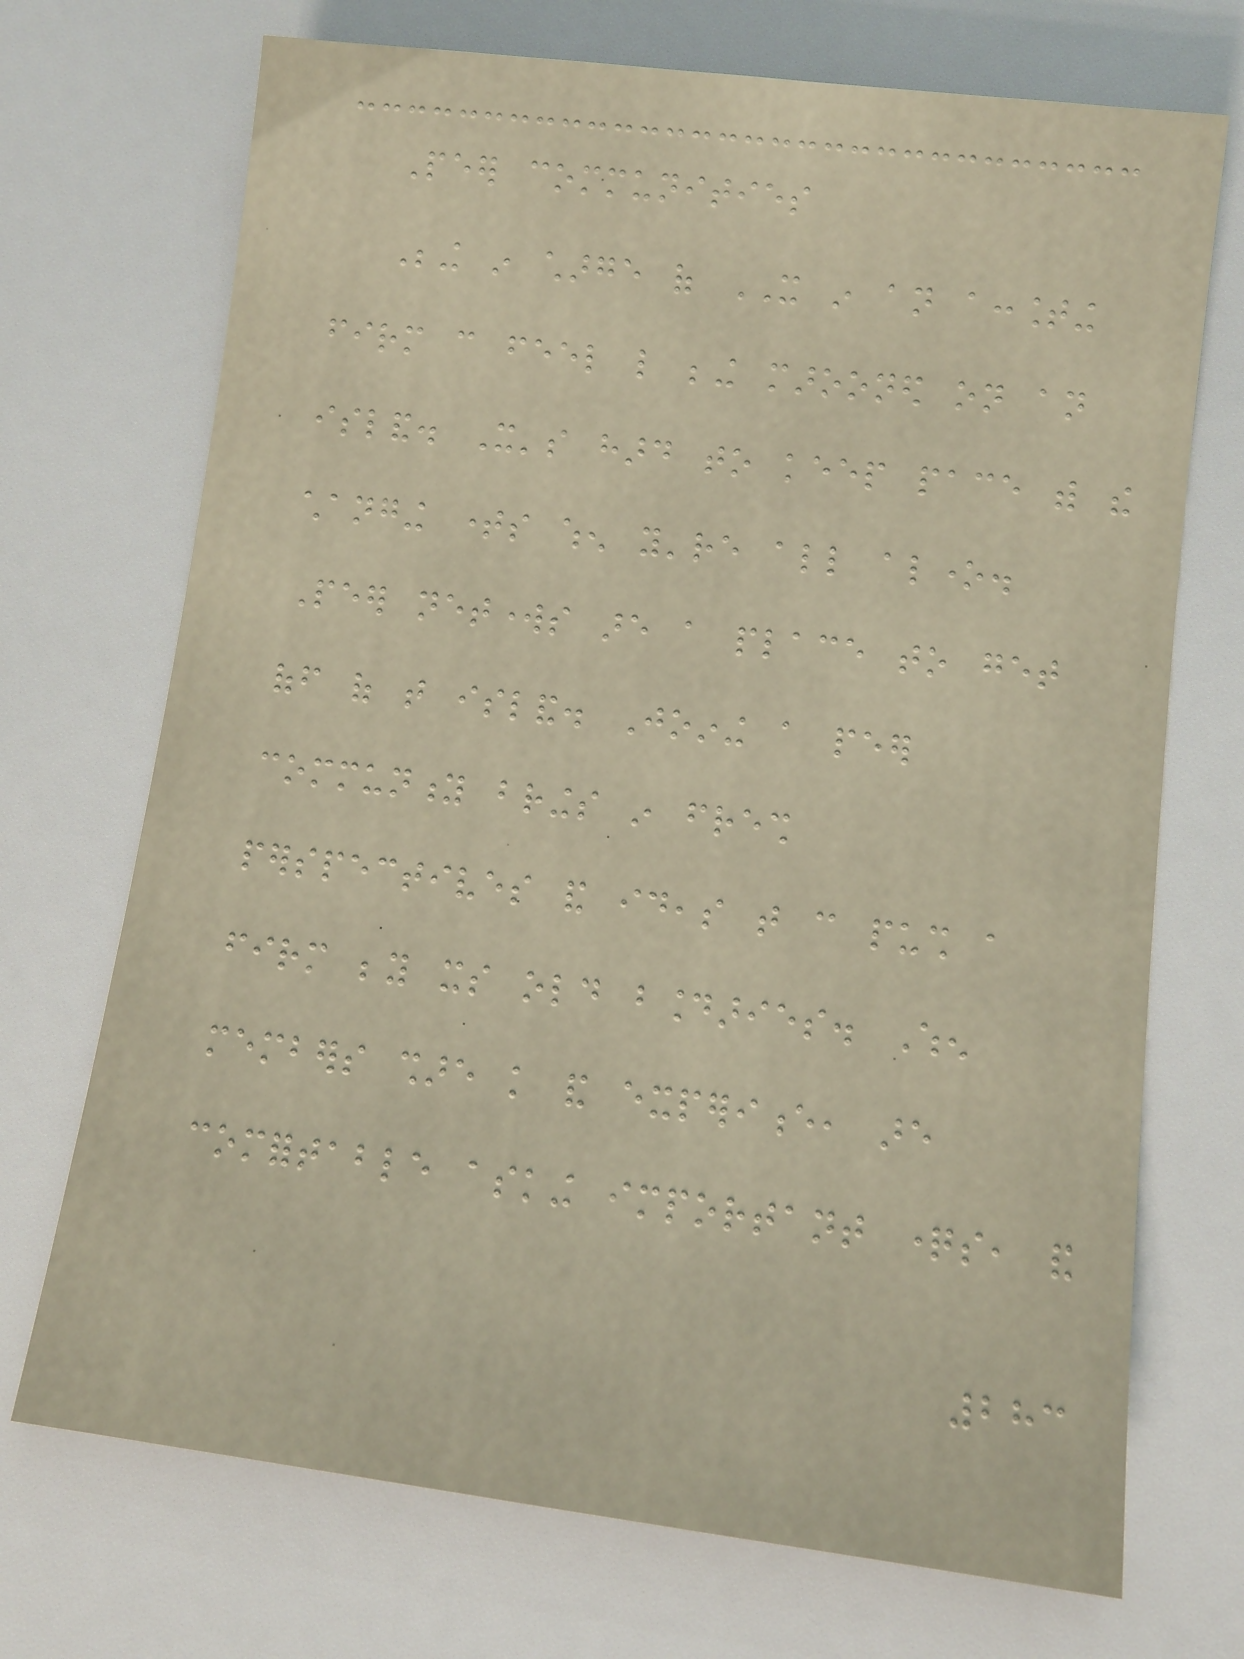Peer communities
Being in charge of IT in an accounting
firm can feel like being marooned on an
island. It's hard to keep pace with the
changing times when you're all alone.
Peer networks are a place to get
off of that island. Joining a peer
community brings in fresh
perspectives and ideas that can push a
firm beyond its old boundaries. When
members share knowledge and experience, are
comfortable asking important questions, and
283
